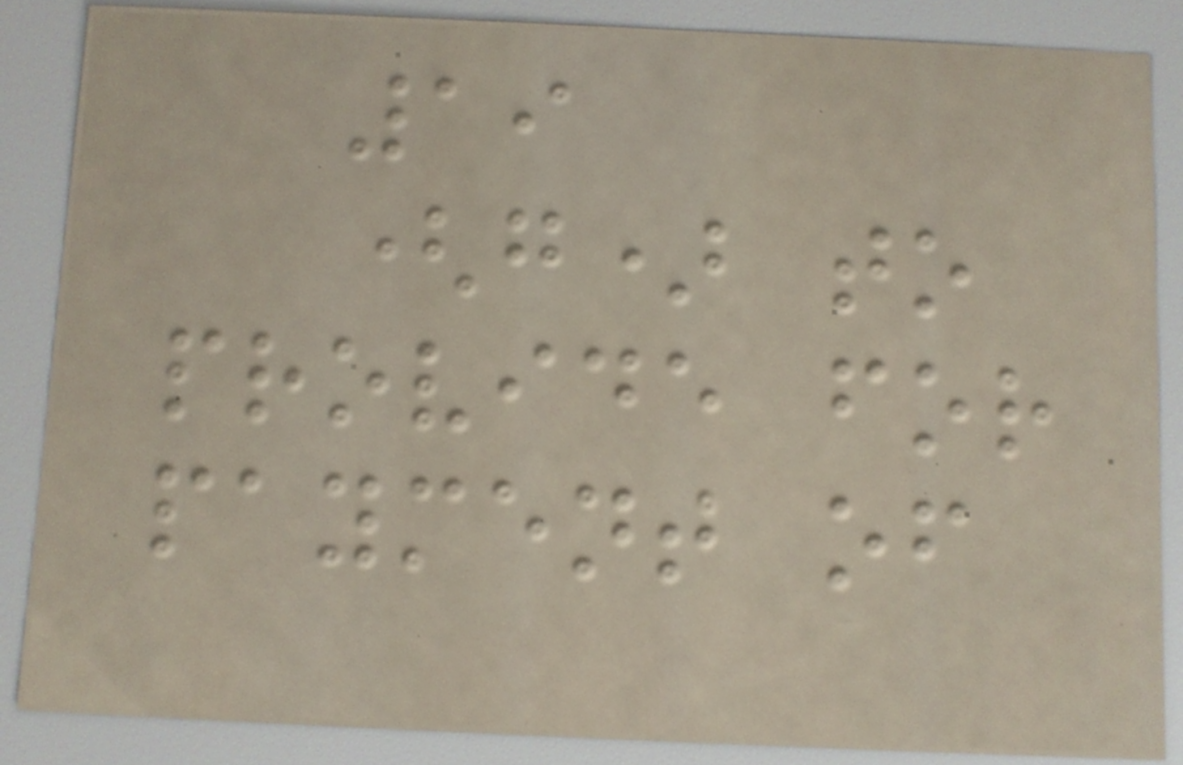19
(g) to
provide for
payment of
